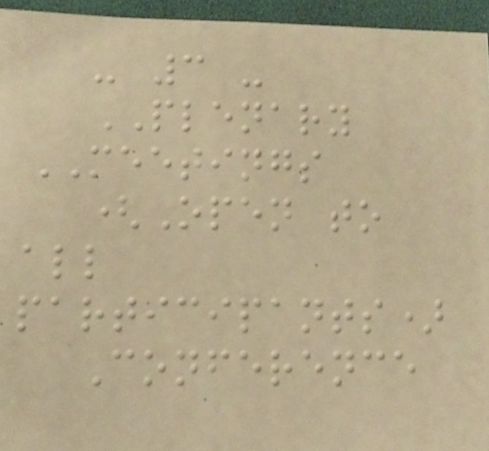- 3 -
PLENARY
MEETINGS
(Open to
all
participants)
Conference
